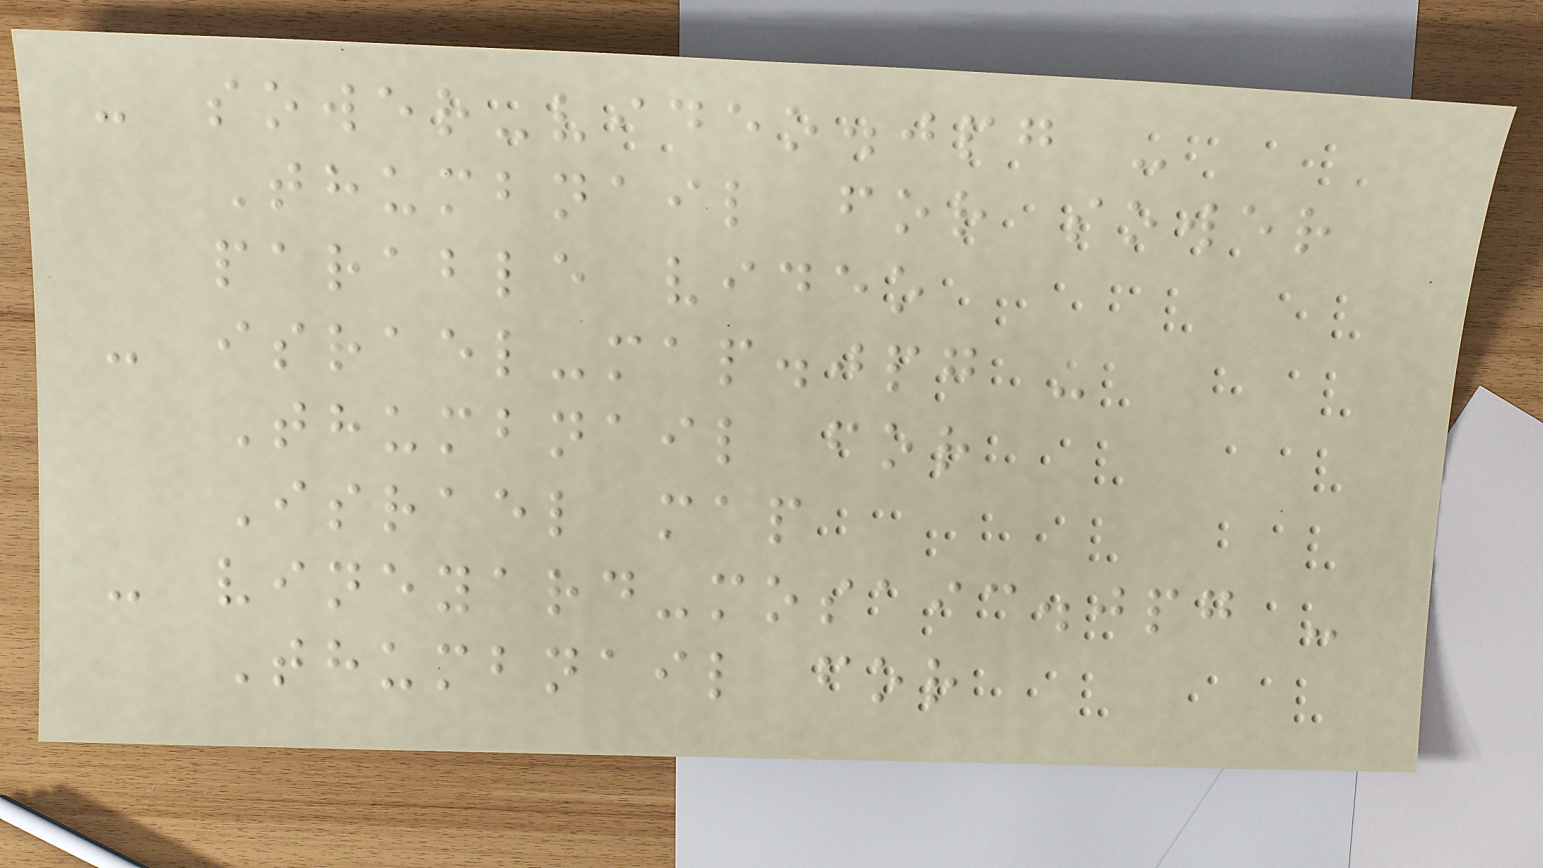- sower-video.jpg -
Thumbnail for sower
parable video
- israel-map.jpg -
Thumbnail for
Israel map
- vineyard-mosaic.jpg -
Thumbnail for
